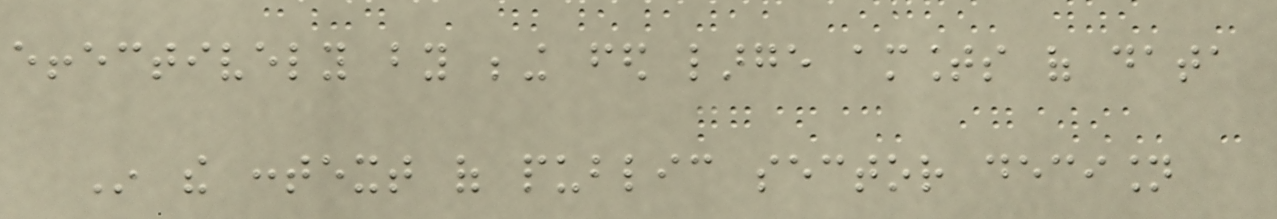effectively by being fed large amounts of data
In the context of public sector decision
